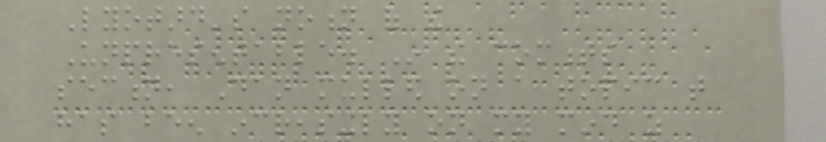Lyotard's notion of the
Unpresentable. In the comments
section, Dan mulled on a topic that
has been increasingly on my mind as
